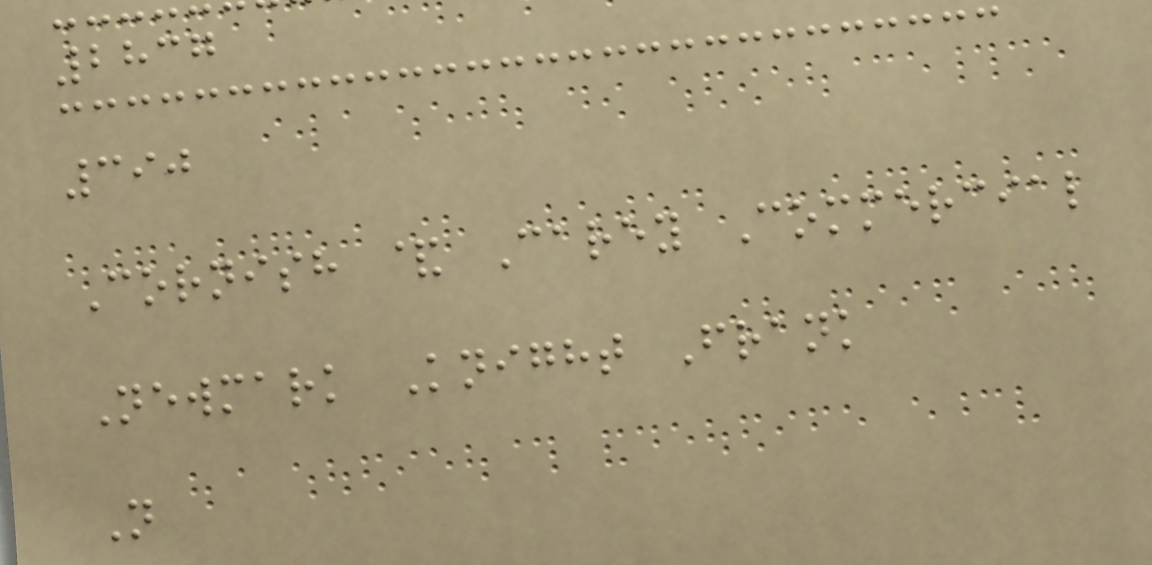2837
390
Cornish & Carey Commercial
Newmark Knight Frank
N
